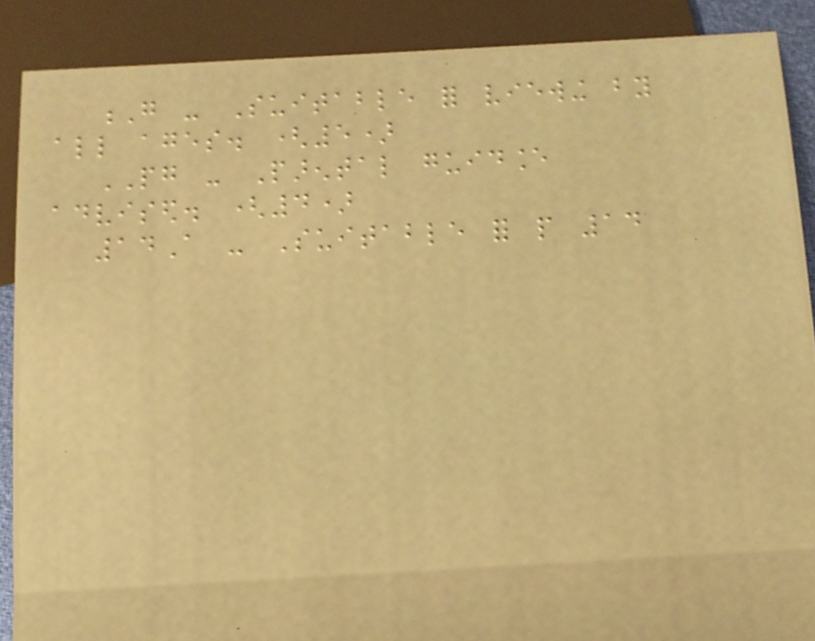G - Suitable for viewing by
all ages. (5)
PG - Parental guidance
advised. (4)
14A - Suitable for people 14
